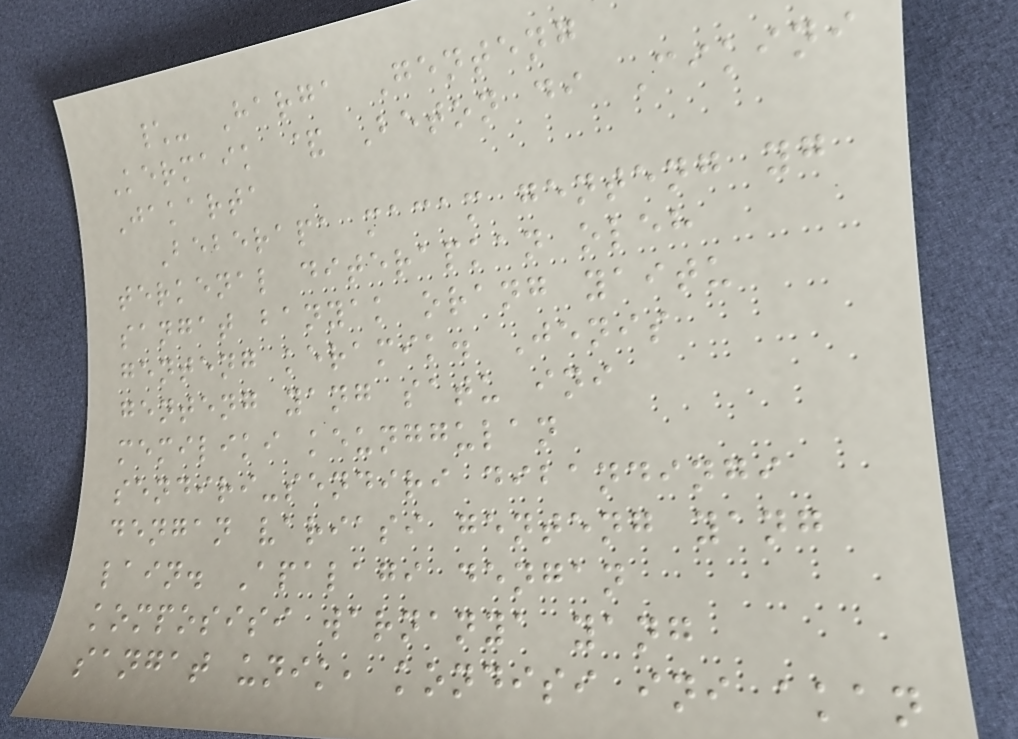\- Harga Genteng
Kermaik & Beton di Cikini
Jakarta
Beberapa macam genteng yg
terkenal diterapkan oleh
sangat banyak orang yaitu
genteng keramik. Jenis
genteng yang satu ini
memiliki keunggulan
sendiri-sendiri dibandingi
dengan variasi genteng yang
lain. Apalagi dengan
komposisi warnanya yang
sangat unik, kondisi ini akan
